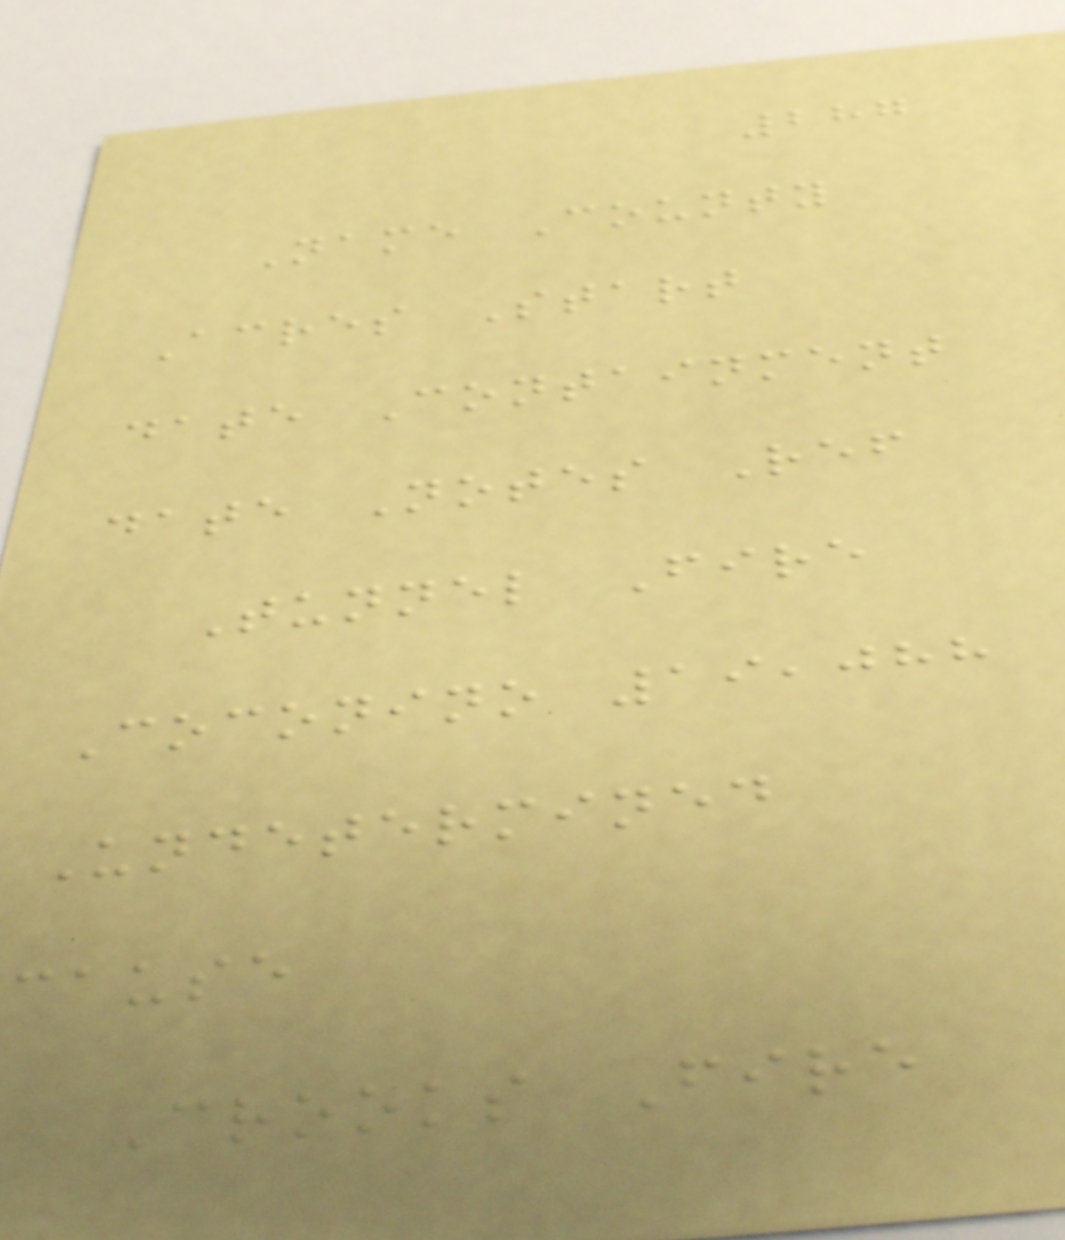287
Name County
Acres Start
date Containment
date Notes Ref
Tunnel Fire
Coconino 19,088
Undetermined
cause
Crooks Fire
